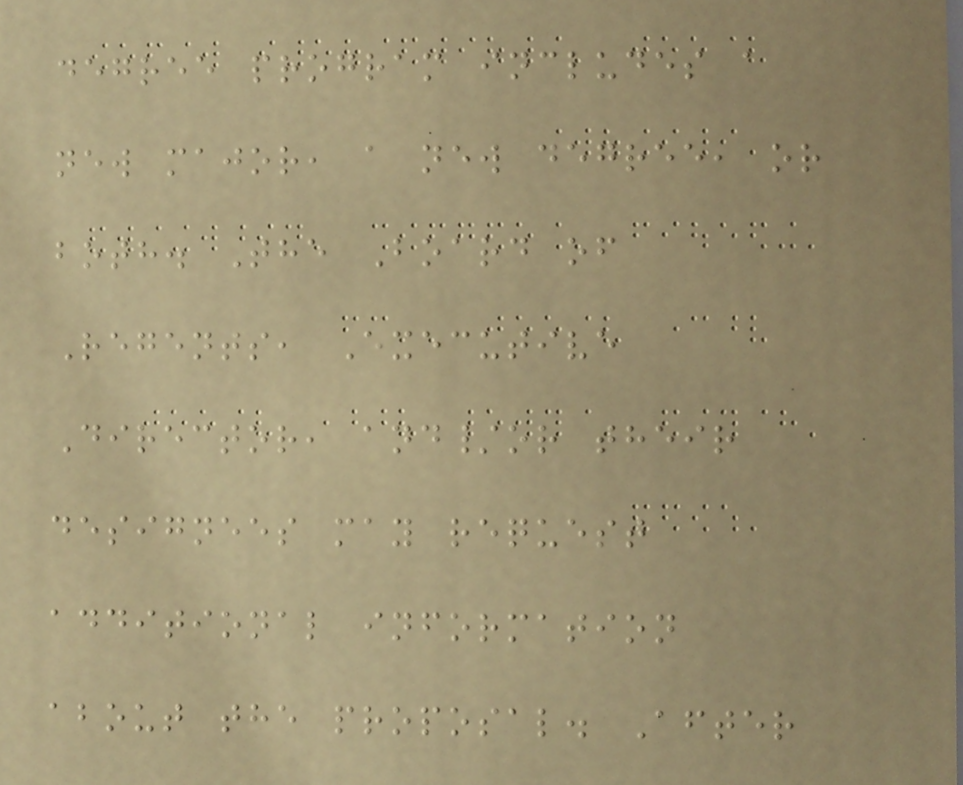degree program includes a
new major, a new degree, or
both. The Board of
Regents, Executive
Director, and/or their
designees may request
additional information
about the proposal. After
